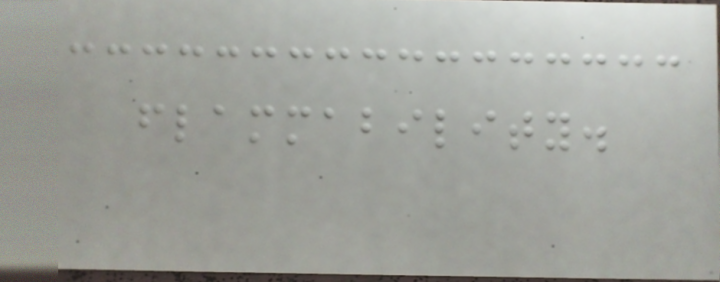flammability.
